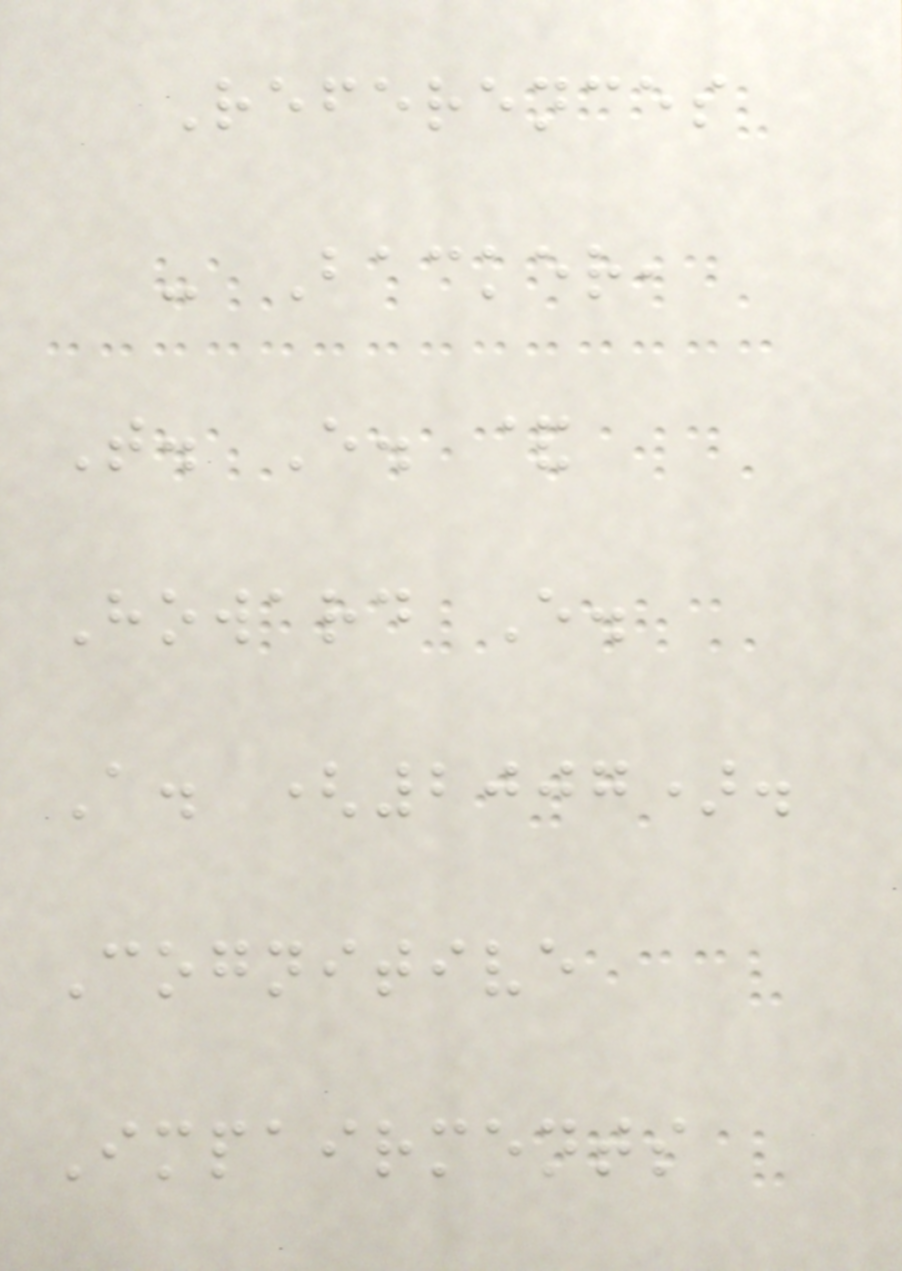References
- Backer,
T. E. &
Howard E.
A. (2007).
Cognitive
Impairments
